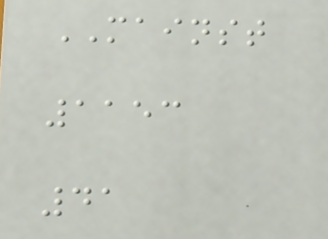MAINST
1153
41
